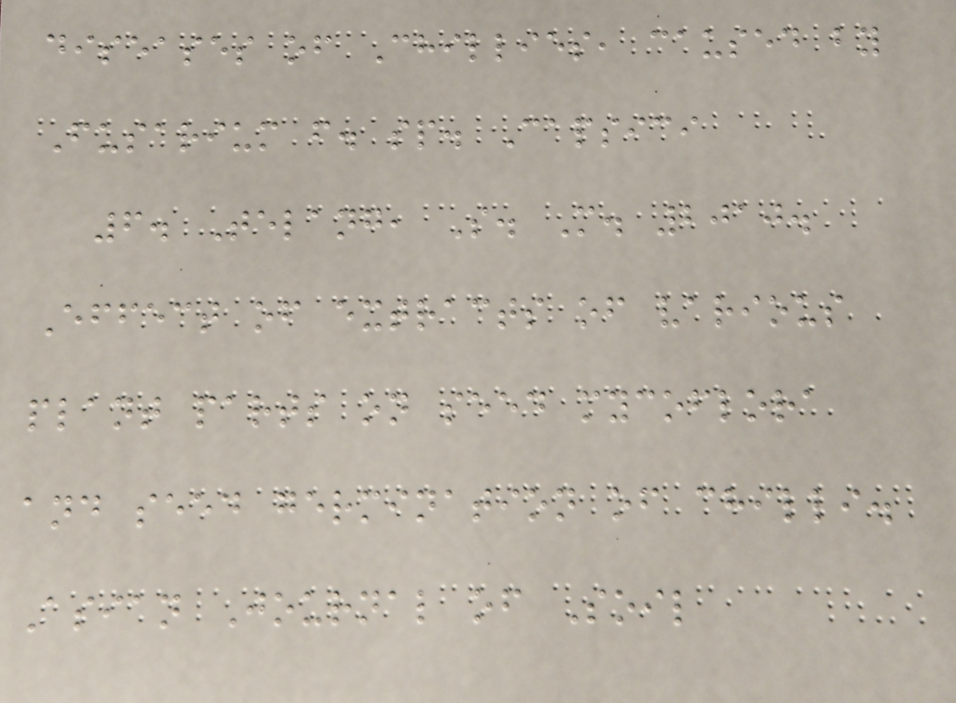diseases of Chillies, caused by
Fusarium f. sp. Capsici
6. Telang, S. M. 2010.
Effect of extracts of various
plant parts on seed mycoflora
and seed germination of chilli.
Asian Journal of Soil
